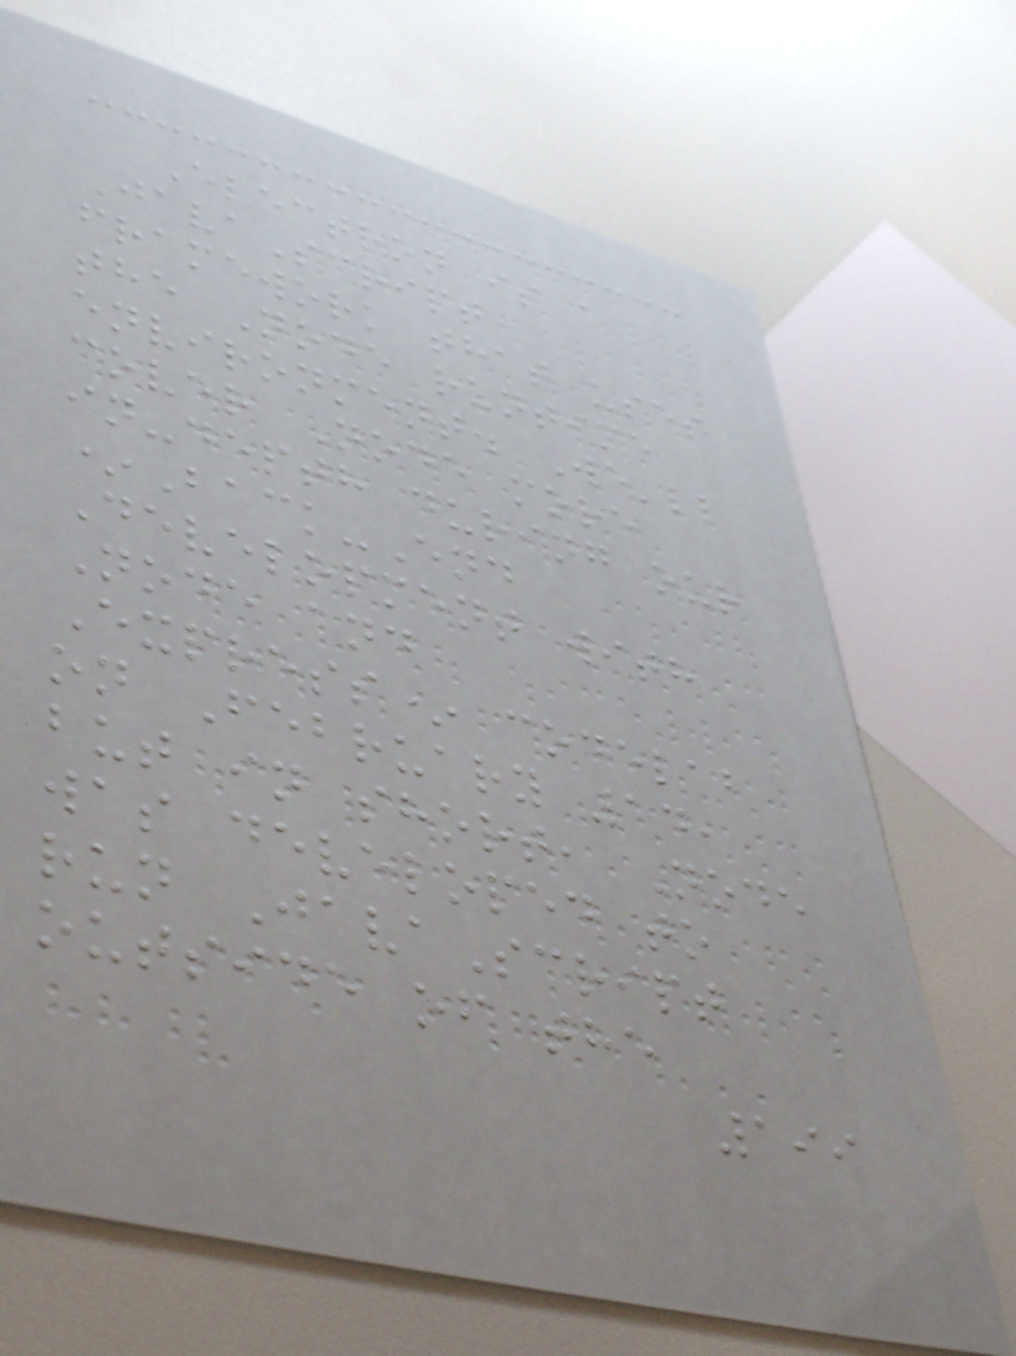Electron is a
JavaScript
framework that uses
the Node runtime
environment. We'll
cover Node more
in-depth during our
*Back-End
Development with
Node and
Express* codelab
on February 14,
but in short, Node
was developed to
run JavaScript
outside of the
199
